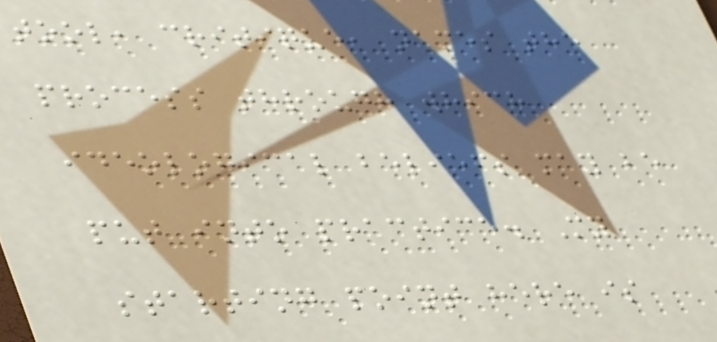tool, critique, names the
process through which
ideological beliefs may be
put into practice. My
starting point here is
